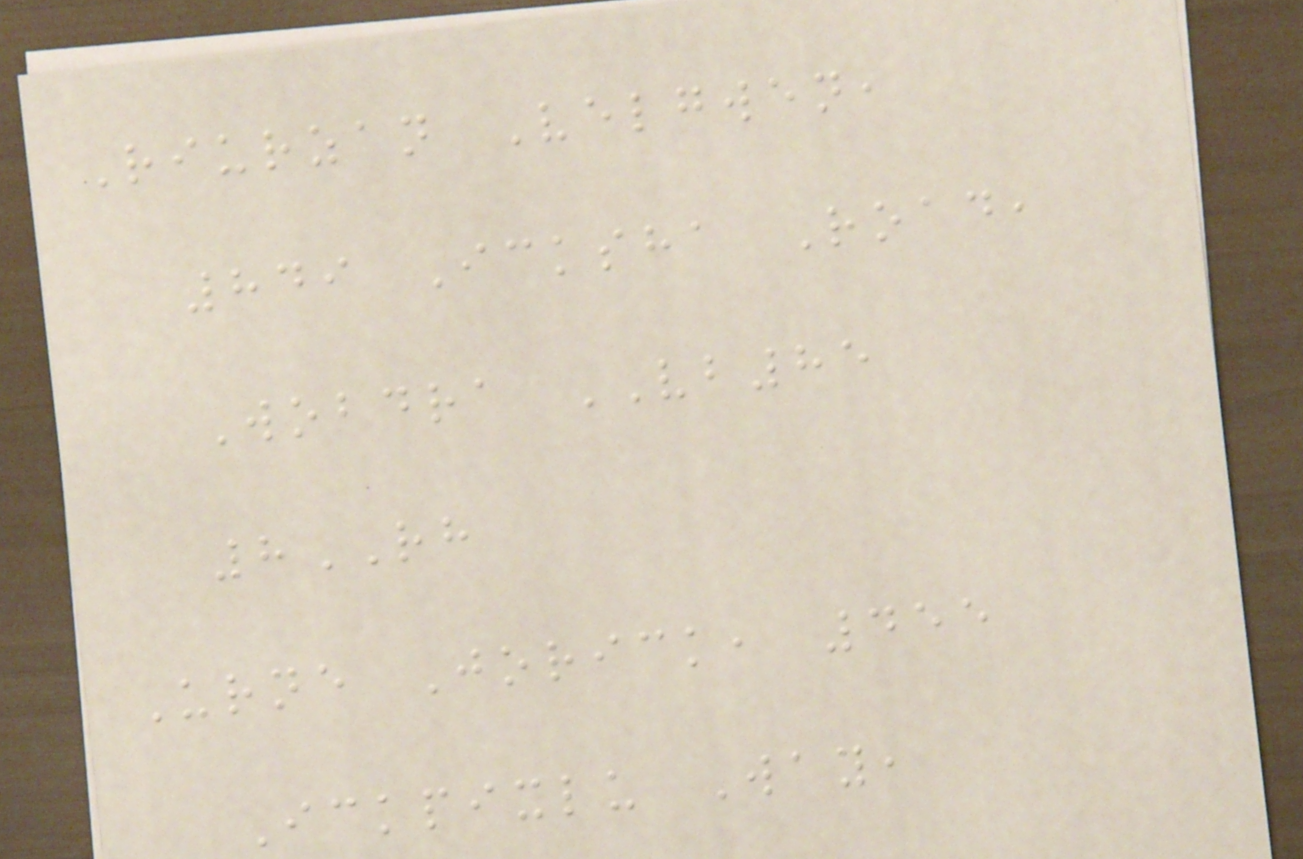Riurzan Velgwen,
849 Icksha Road,
Wobdra VB85
8RH
Urne Jorick, 455
Ickpixlu Way,
